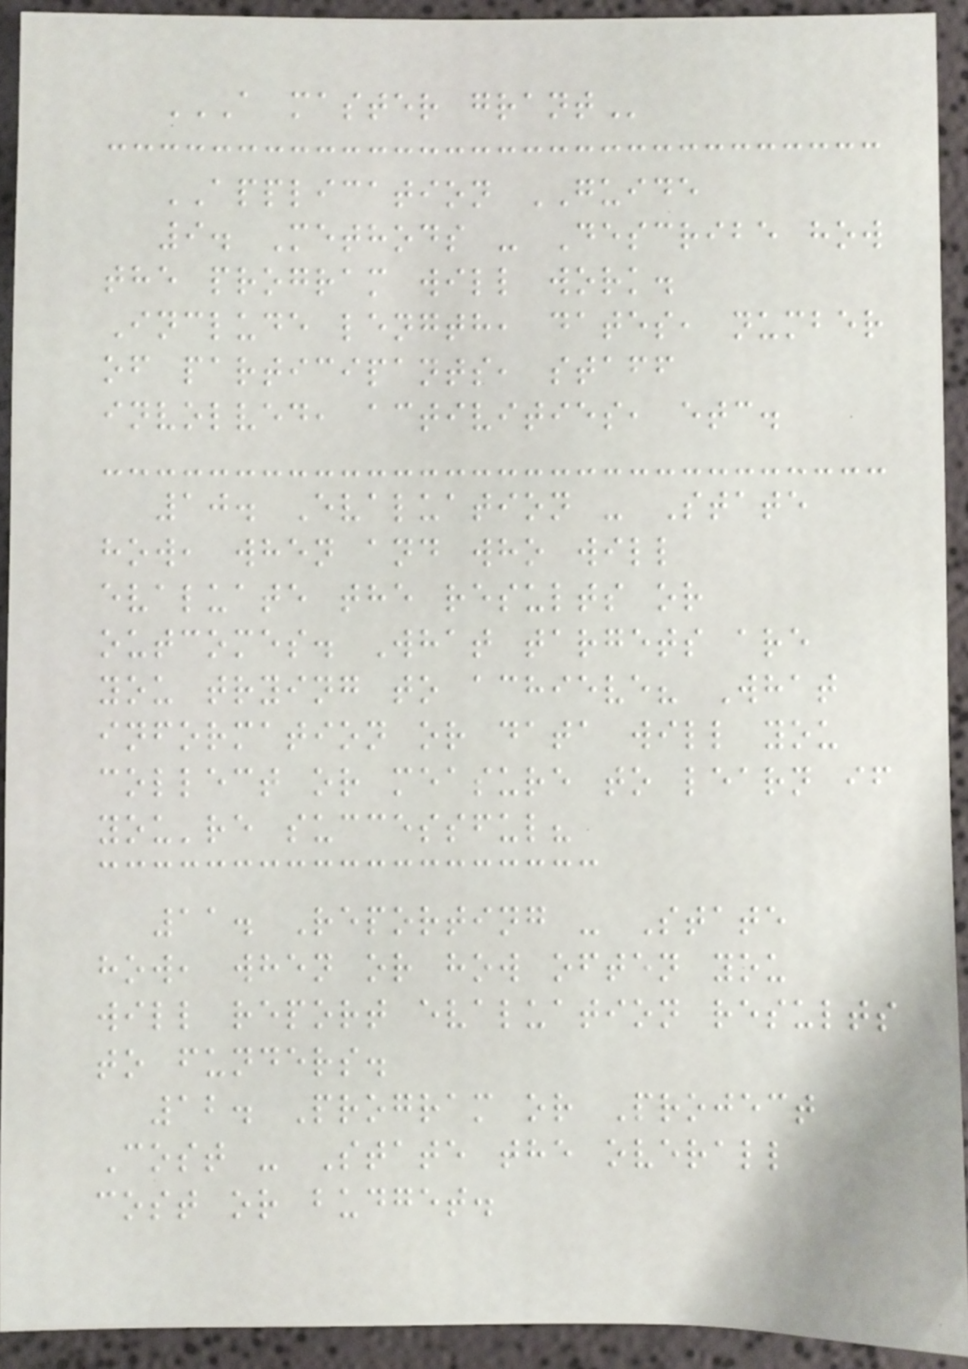A MASTER GRANT
APPLICATION GUIDE
9. Methods - Describe how
the program will work.
Include length, dates, number
of participants, staff
involved, activities, etc.
10. Evaluation - State
how, when and who will
evaluate the results or
outcomes. What targets are
you trying to achieve? What
information or data will you
collect or measure to learn if
you're successful?
11. Reporting - State
how, when or how often you
will report evaluation results
to funders.
12. Program or Project
Cost - State the overall
cost or budget.
